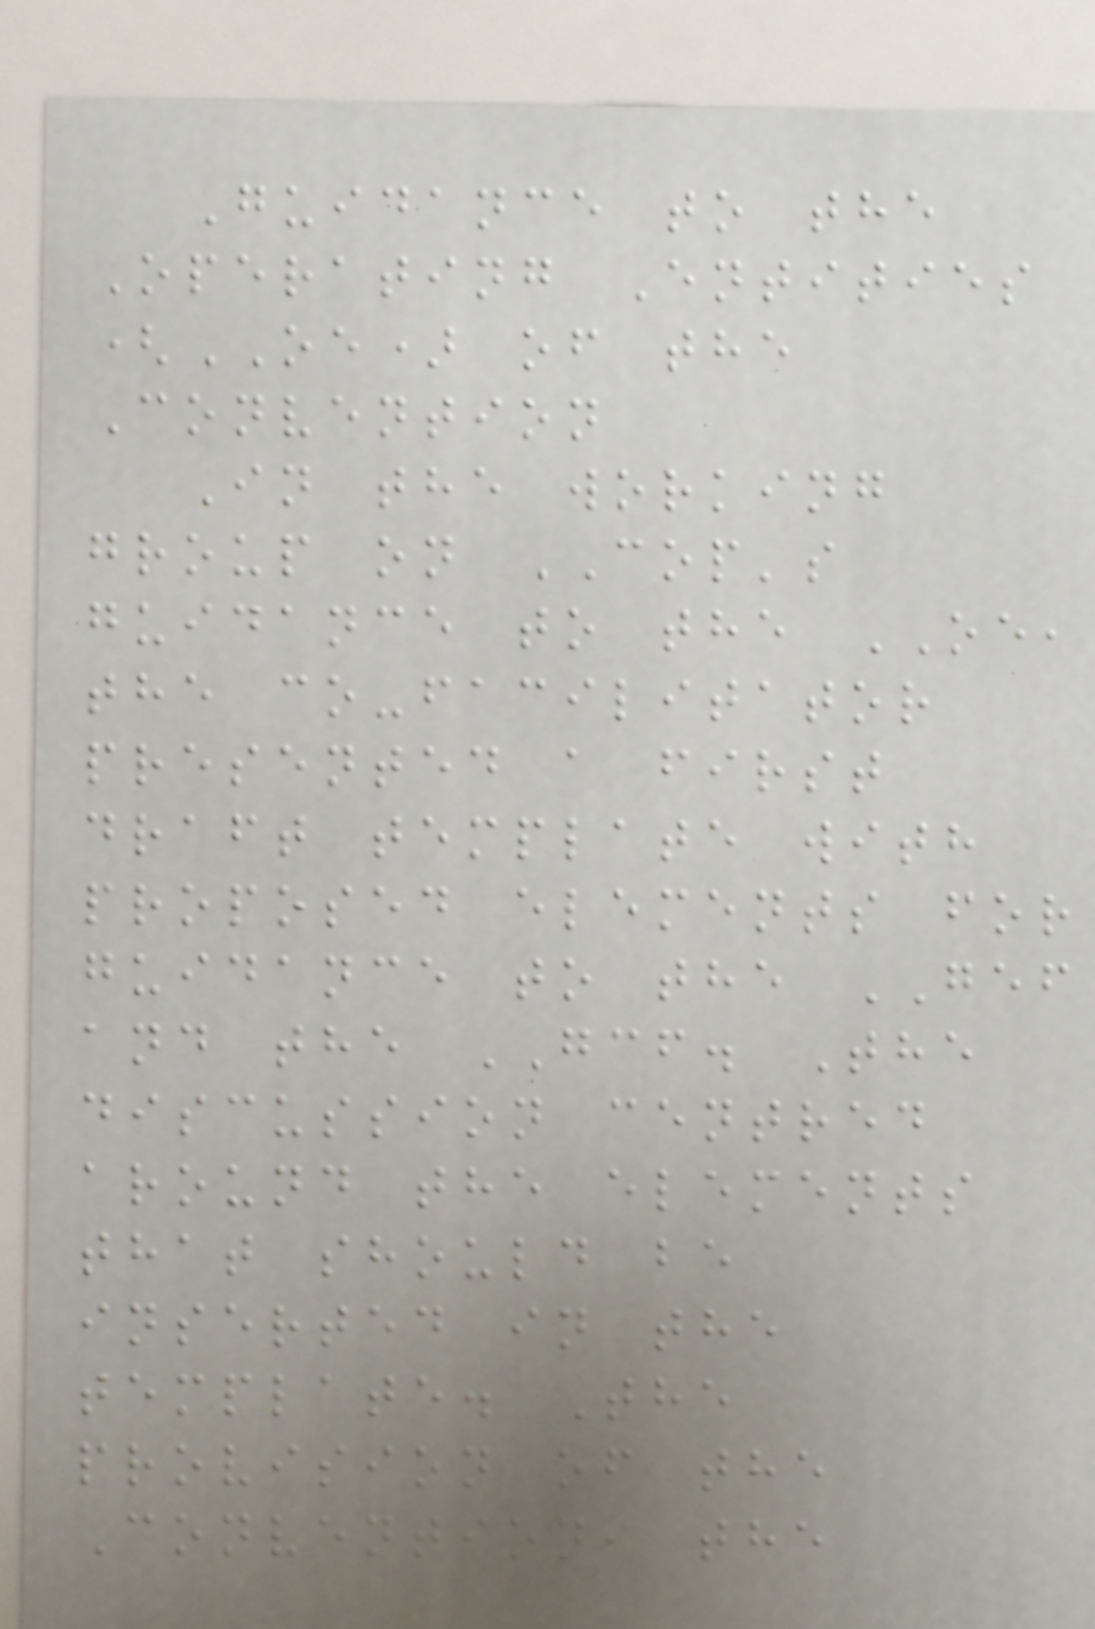Guidance to the
Operating Entities
(OE) of the
Convention
In the working
group on COP's
guidance to the OE,
the co-facilitator
presented a first
draft template with
proposed elements for
guidance to the GEF
and the GCF. The
discussion centred
around the elements
that should be
inserted in the
template. The
provision of the
Convention, the
